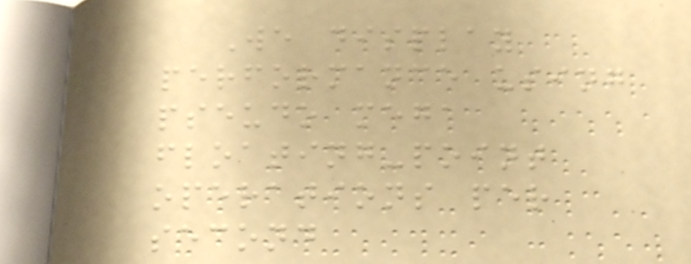We display
performance using
pseudo mega
floating-point
operations per
second
